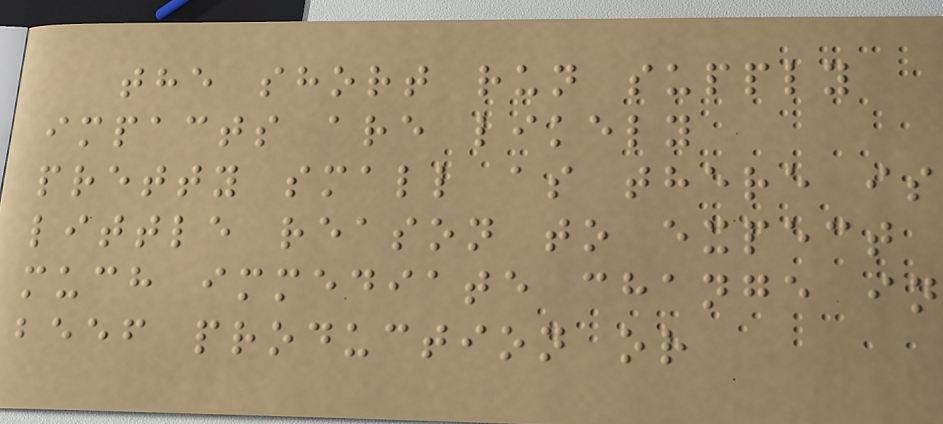the short run supply
impacts are likely
pretty small as there is
little reason to expect
much immediate change in
beef production or
